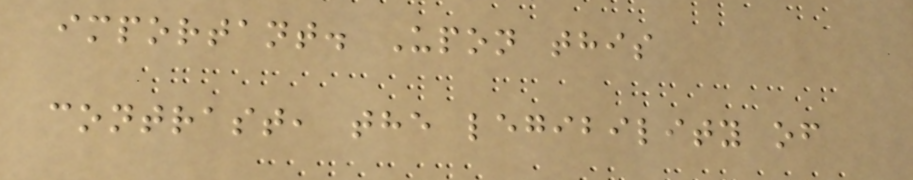important. Upon this
contrast, the legibility of
